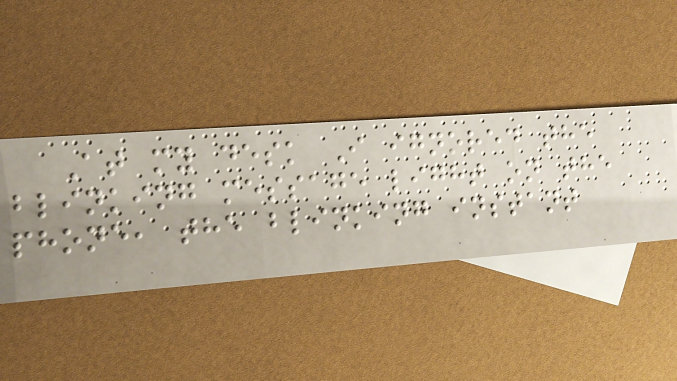At my desk I ignored the
blinking message light on the
phone, the blinking instant
